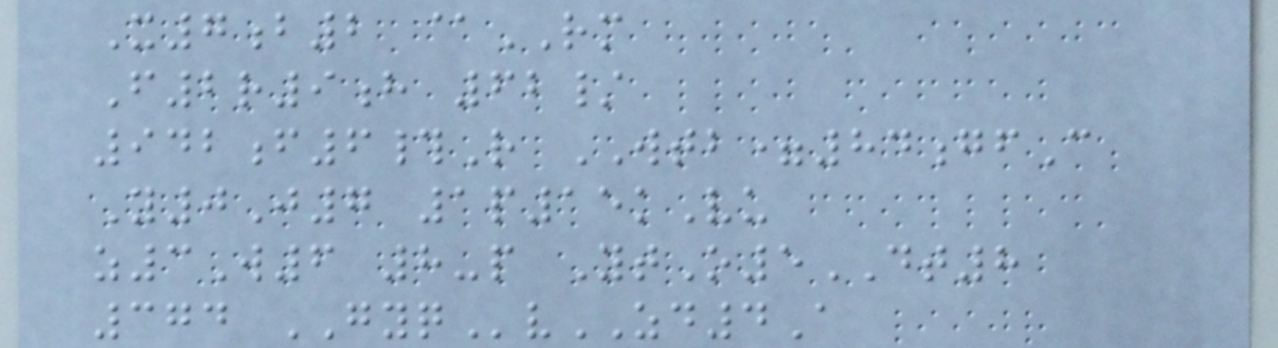X7b2 @RM
F2r9h 62/
942f6#R WTB=84gfC
Y0J7 1p15kVu
z3W6 8-p YtO5DT8
374 GYQvZD4A
